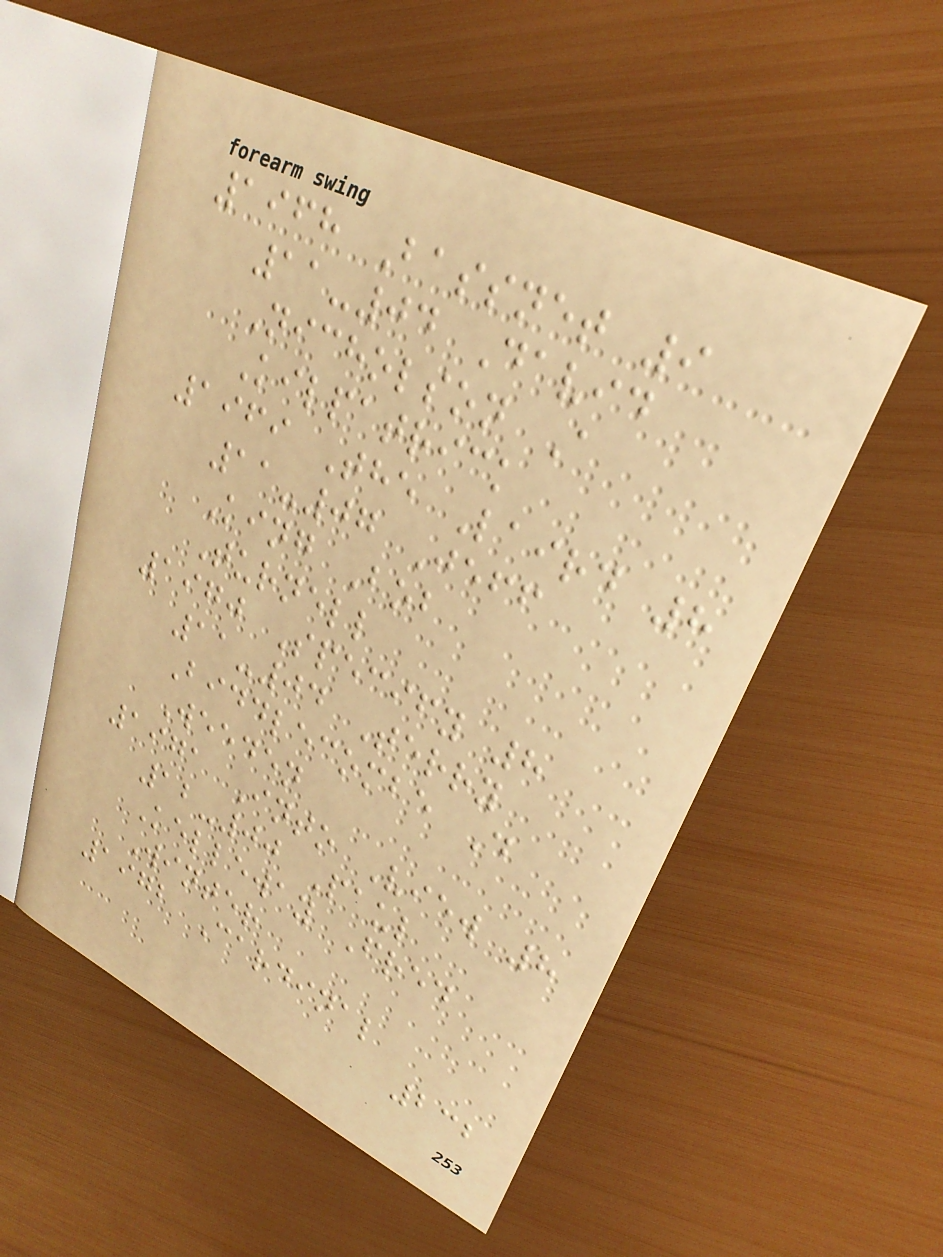1968 Bassnet 9
11-04 David
Nicholson A
Kilpatrick
1969 The Laird 8
11-07 Jeff
King Bob
Turnell
1970 Specify 8
11-04 Terry
Biddlecombe D
Weeden
1971 Into View 8
12-00 Paul
Kelleway Fred
Winter
1972 Cardinal
232
